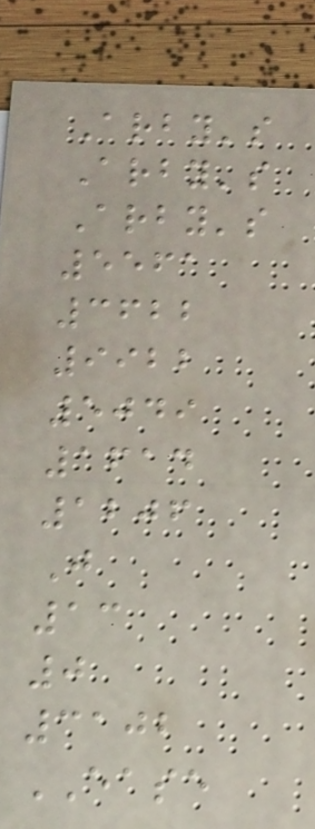Arby's
Arby's
Arby's
5561
3622
9922
5049
1614
1206
J
13
0
3102
EASE
